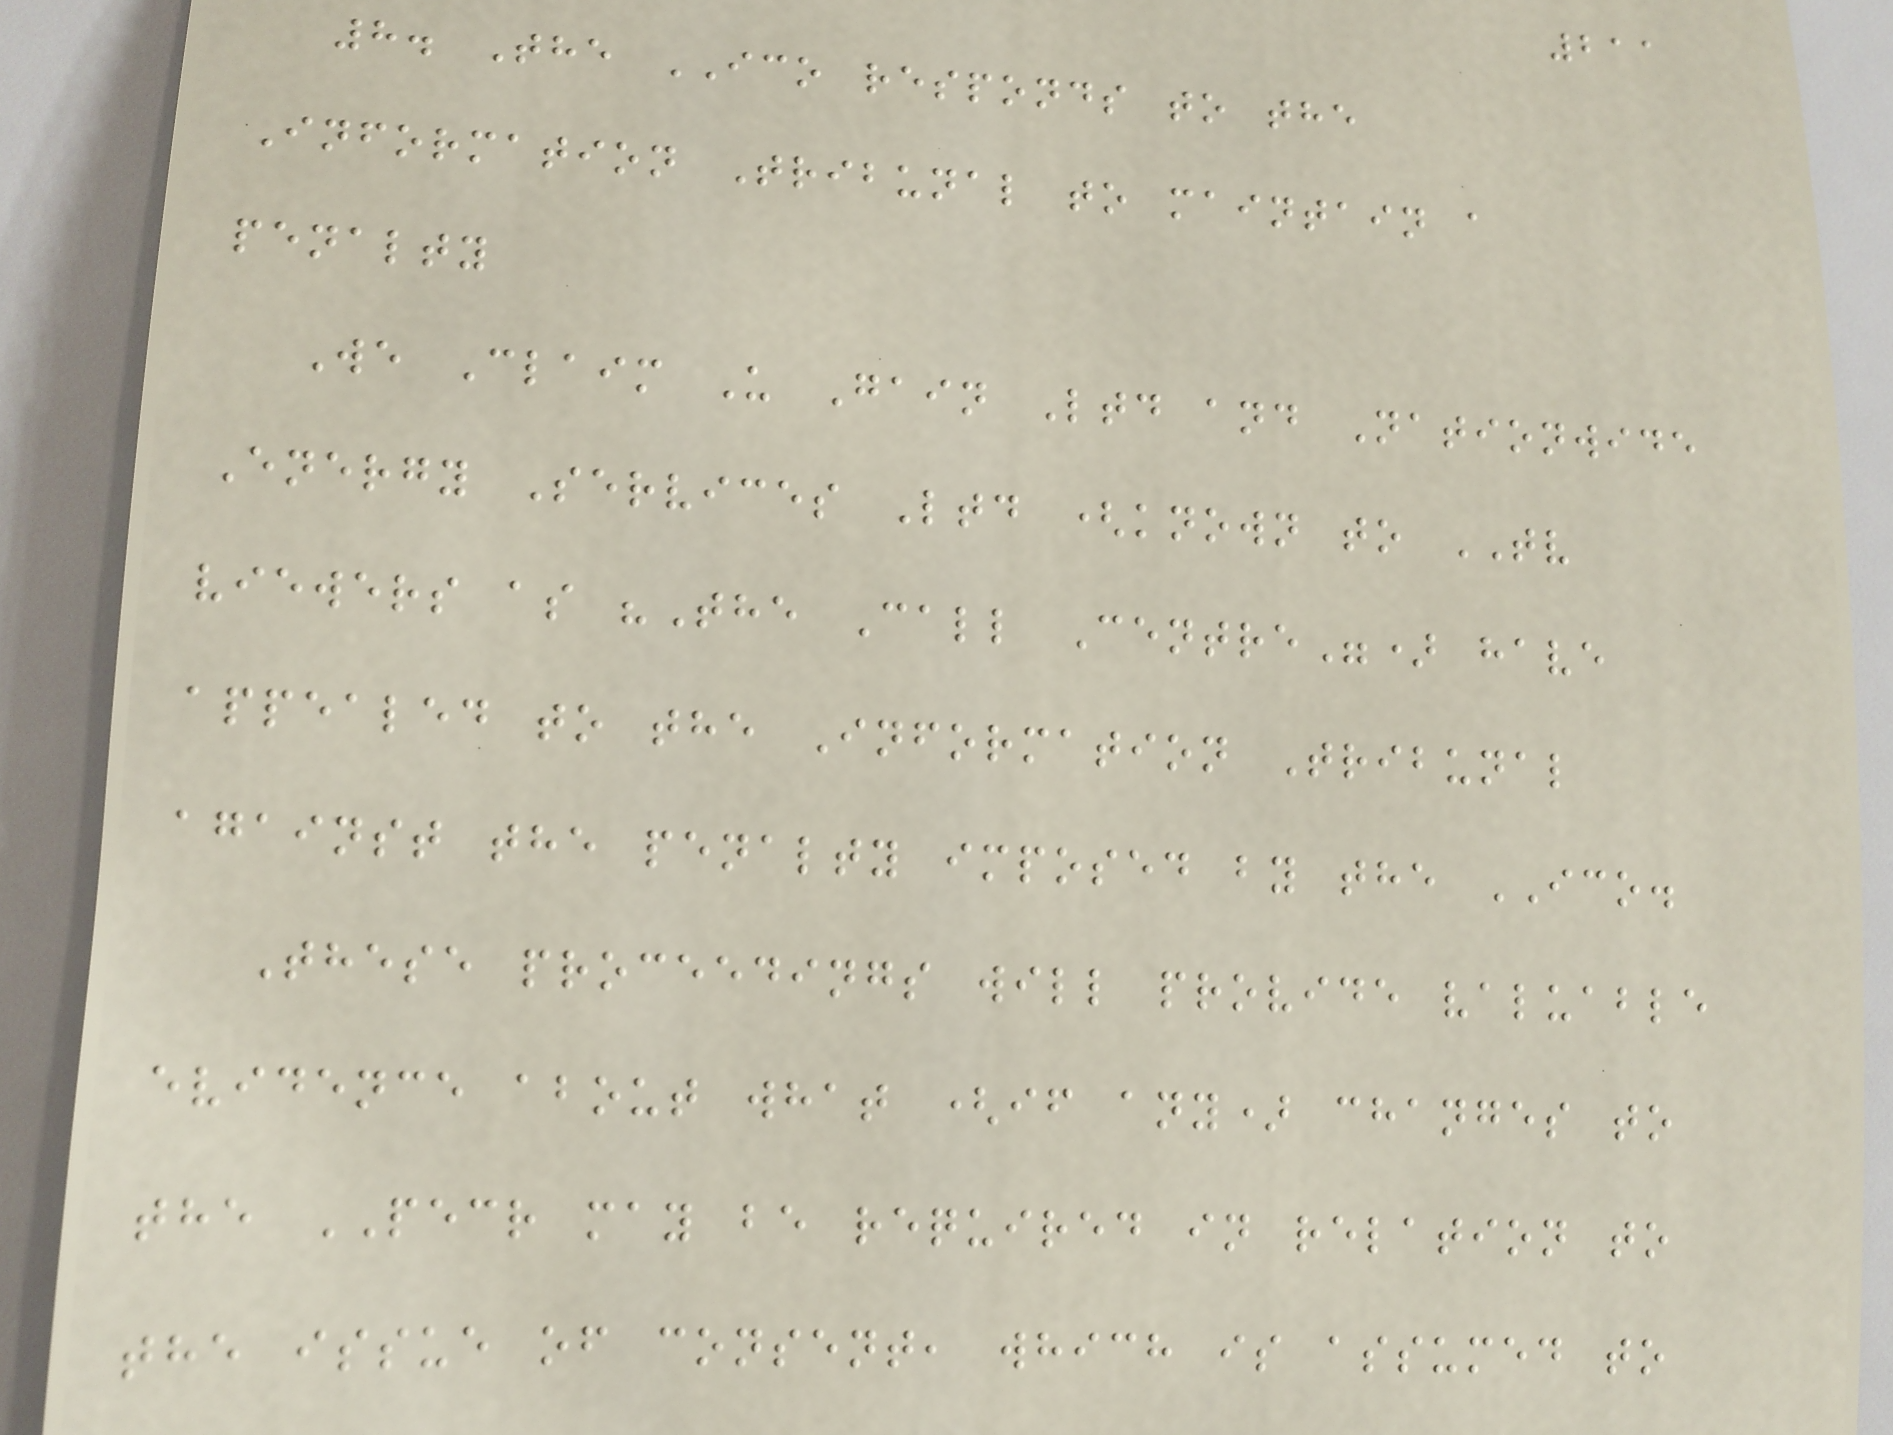211
8. The ICO responds to the
Information Tribunal to maintain a
penalty
We Claim U Gain Ltd and Nationwide
Energy Services Ltd (known to TV
viewers as "The Call Centre") have
appealed to the Information Tribunal
against the penalty imposed by the ICO.
These proceedings will provide valuable
evidence about what (if any) changes to
the PECR may be required in relation to
the issue of consent, which is assumed to
